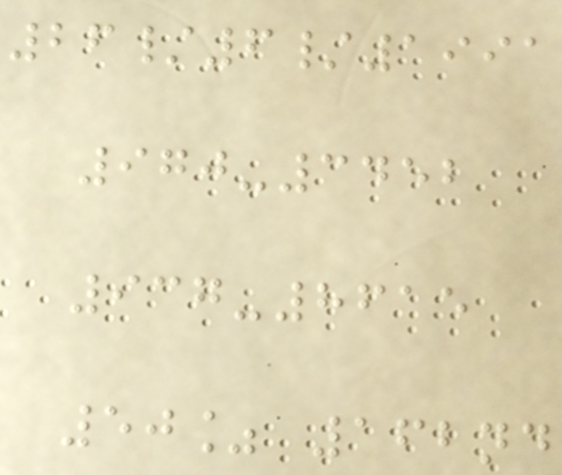26/6/1991
970-3452
937-8615
50% 162nd
